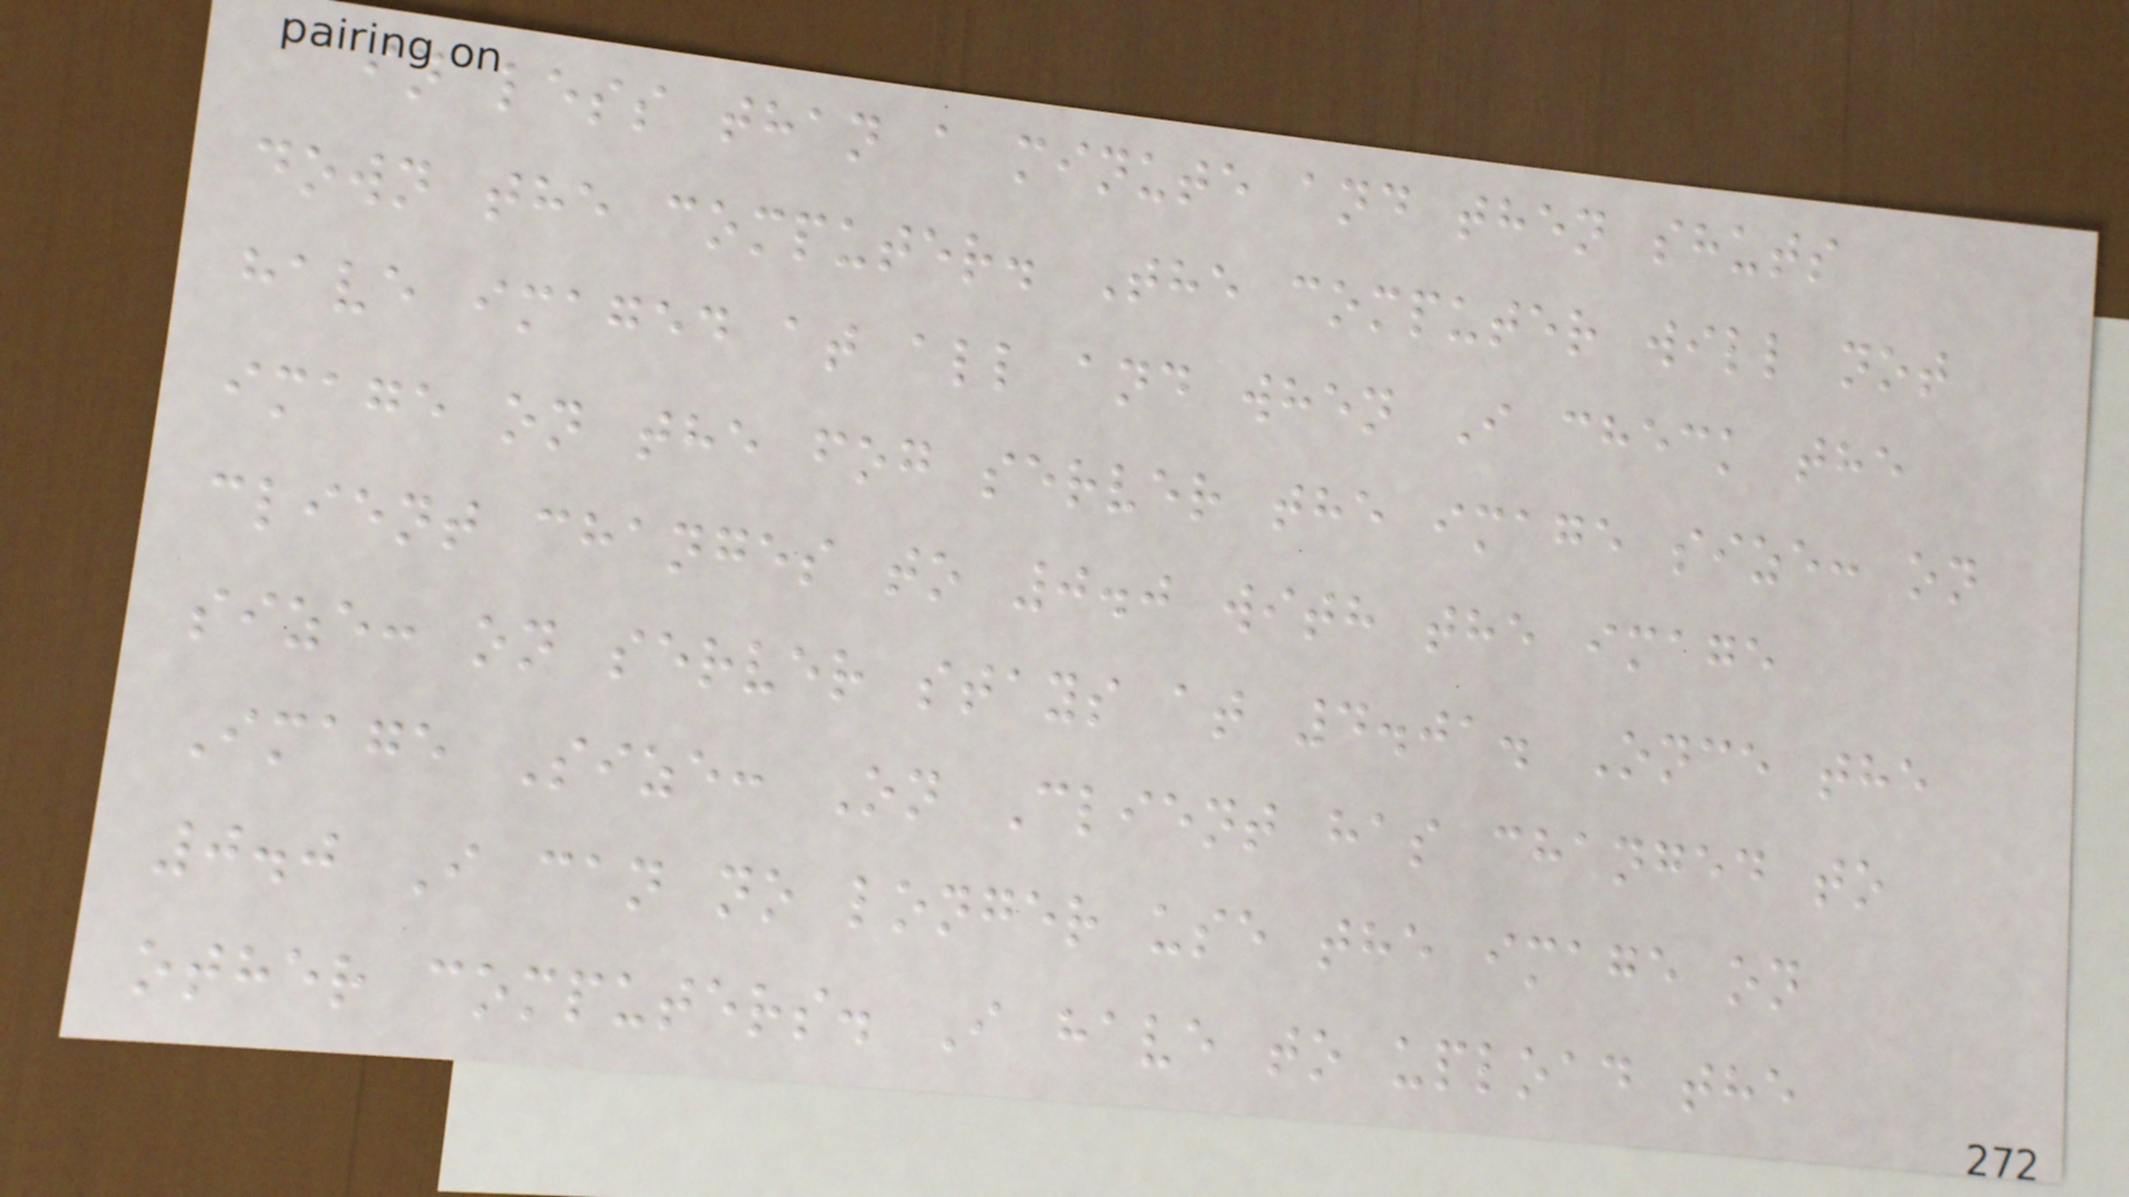in less than a minute and then shuts
down the computer. The computer will not
have imaged at all and when I check the
image on the fog server the image size: on
client changes to 0.0 with the image
size: on server stays at 4.01. Once the
Image Size: On Client has changed to
0.0 I can no longer use the image on
other computers. I have to upload the
